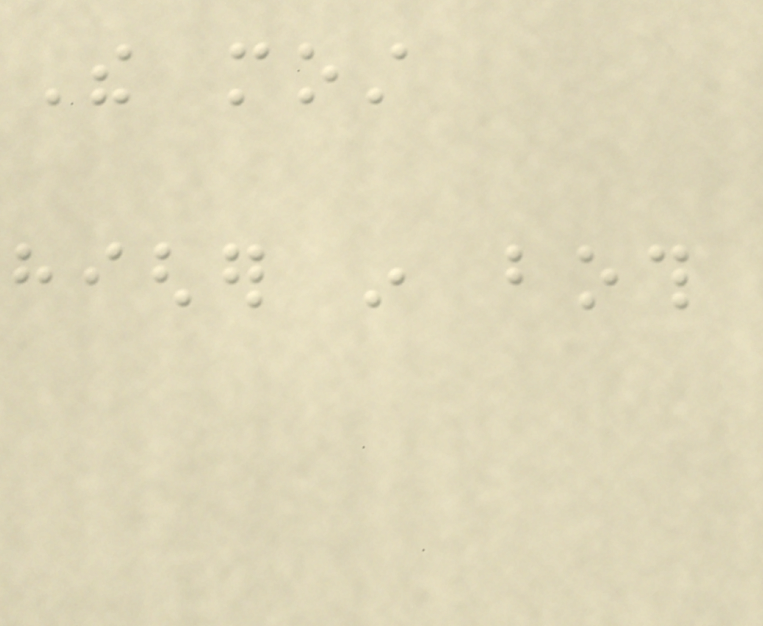The most
higher in both
